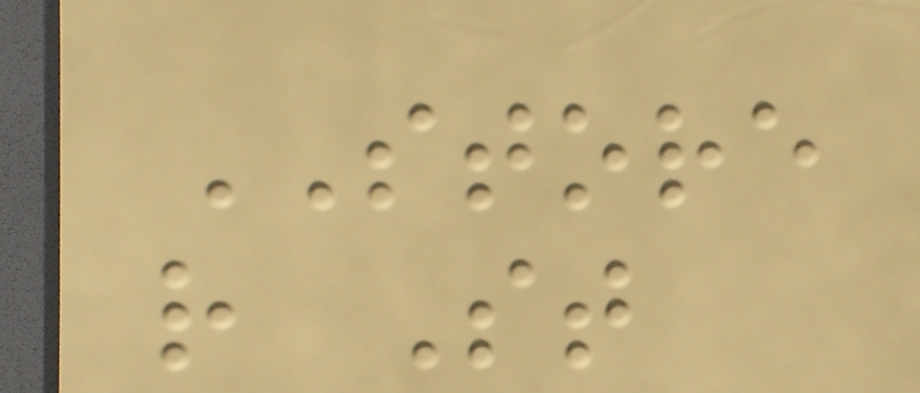STORE
r St
